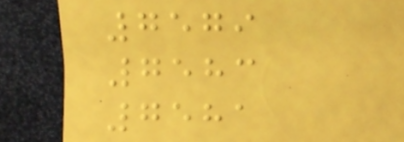7579
7583
7581
